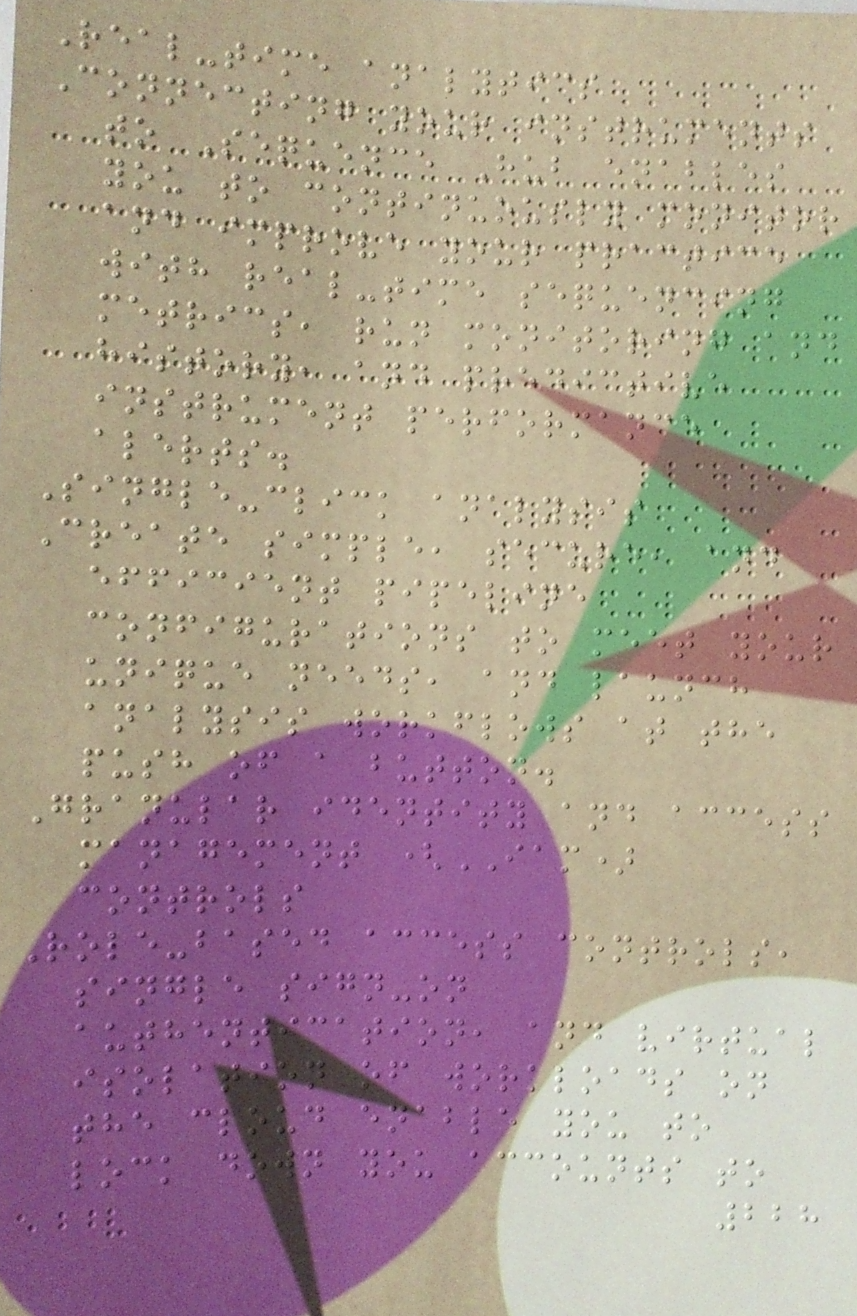Real-time analytics
Connecting your instruments
to Sequence Hub enables
you to continuously monitor
and improve your practice
with real-time sequencing
metrics, run monitoring and
history, and predictive
instrument performance
alerts.
Single-click analysis
Create simple, secure, and
efficient pipeline
configurations to meet your
unique needs, and launch
analysis workflows at the
push of a button.
Granular identity and access
management (IAM)
controls
Role-based access controls,
single sign-on
authentication, and virtual
isolation of workloads on
the cloud enable you to
lock down you accounts to
228
